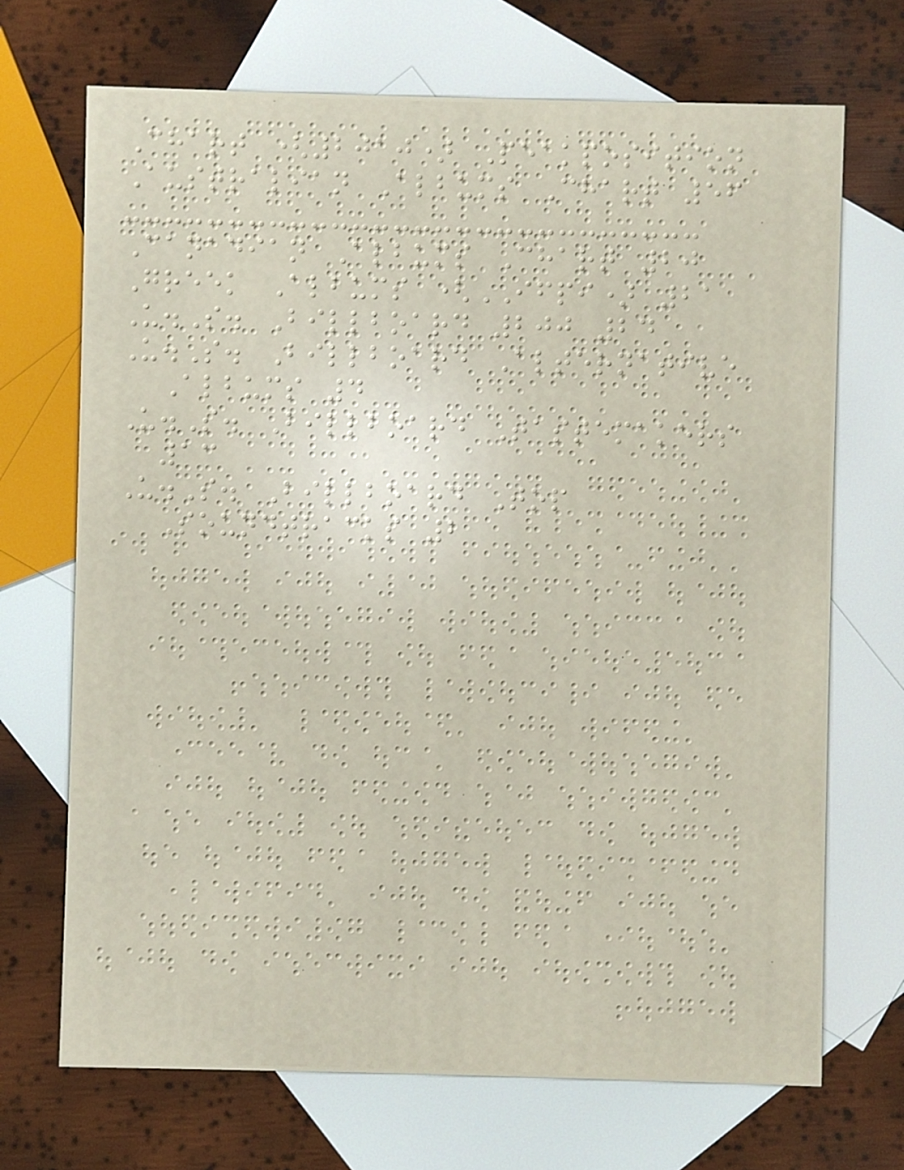Chart (2010) Peakposition
Australian Albums Chart 56
Canadian Albums Chart 20
Greek Albums (IFPI) 21
U.S. Billboard 200 24
U.S. Billboard Alternative
Albums 4
U.S. Billboard Tastemakers
13
U.S. Billboard Top
Soundtracks 2
